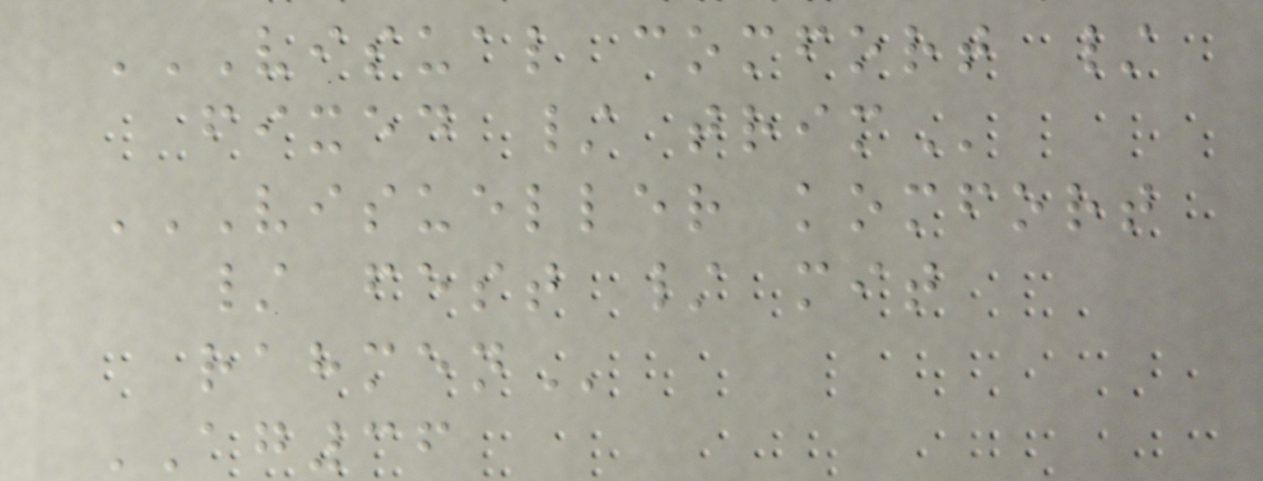VISUAL COMFORT /
FIXED / TRIM
VISUELLER KOMFORT
/ FEST / MIT
RAHMEN
AG36
